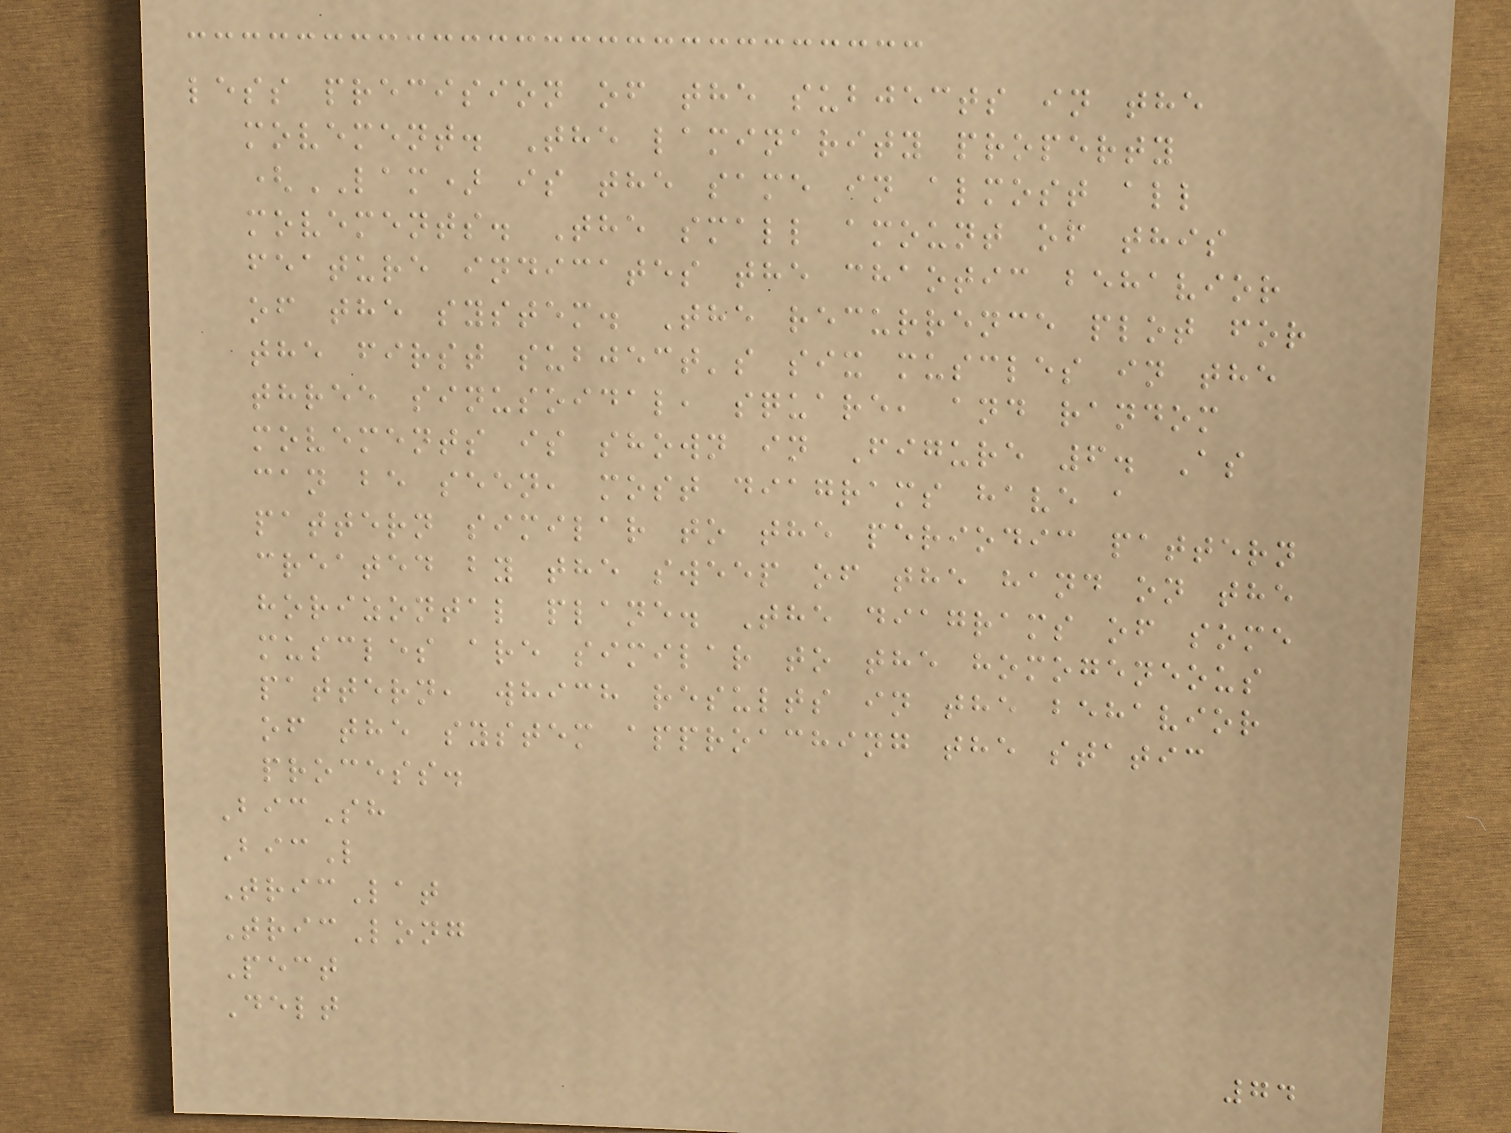less precision of the subjects in the
movement. The laminarity property
(LAM) is the same in almost all
movements. The small amount of this
feature indicates the chaotic behavior
of the system. The recurrence plot for
the first subject's six muscles in the
three sinusoidal, square, and random
movements is shown in Figure 6. As
can be seen, most diagrams have a
pattern similar to the periodic pattern
created by the sweep of the hand on the
horizontal plane. The diagrams of some
muscles are similar to the homogeneous
pattern, which results in the behavior
of the system approaching the static
process.
BicSh
BicL
TricLat
TricLong
Pect
Delt
74
